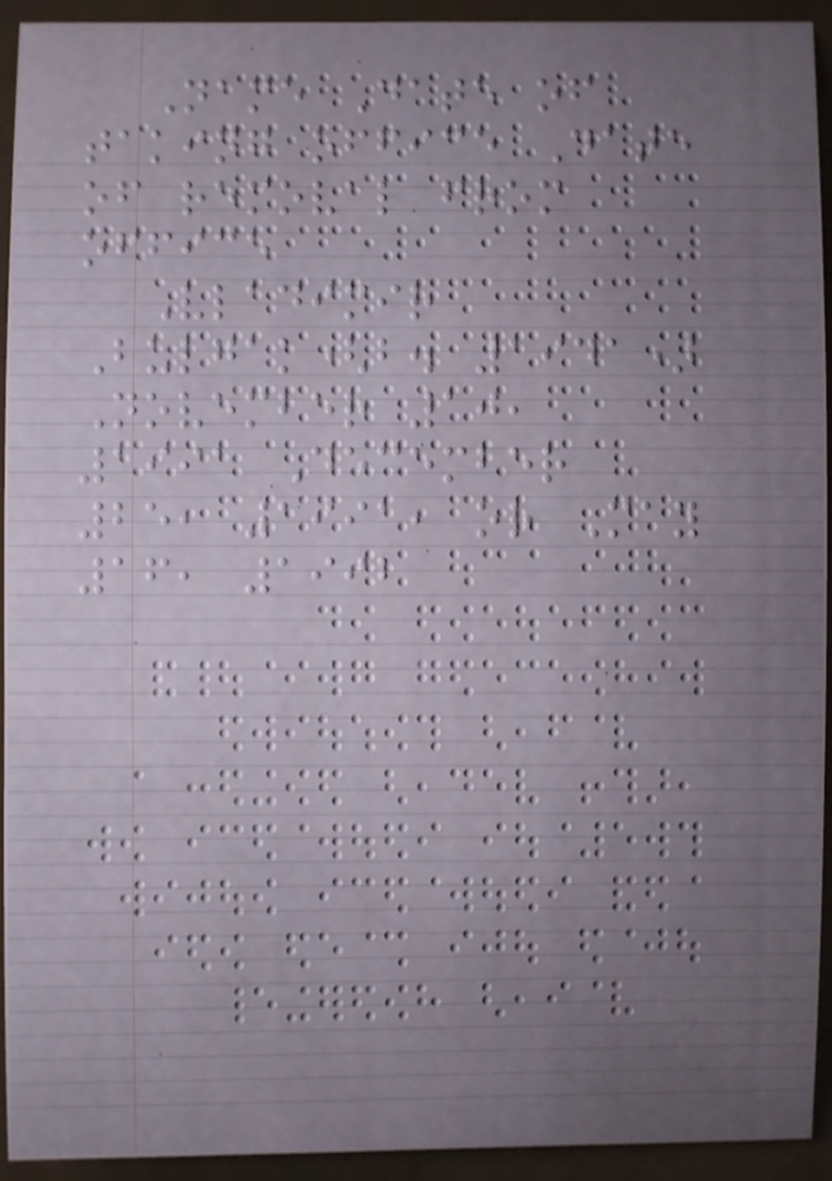Name Date of
taking office Date
of removal from
office
Vladimir
Bulgak(b. 1941)
November 10,
1991 December
25, 1991, or May
16, 1992
